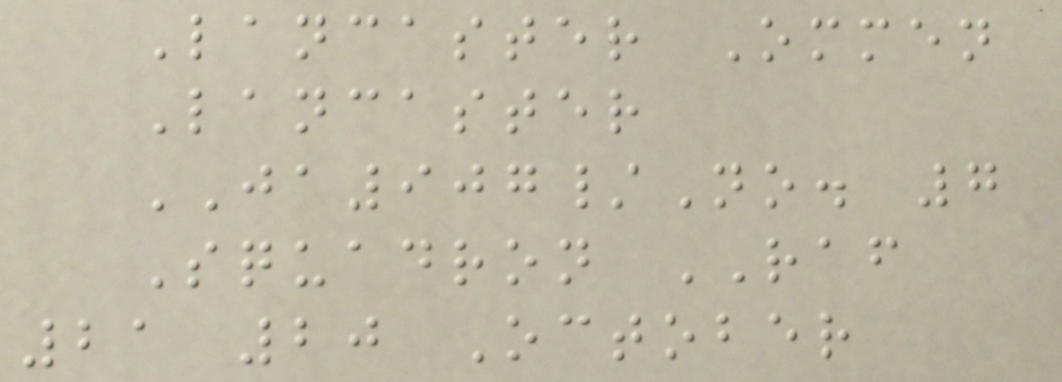Lancaster Ommen
Lancaster
JA907/No. 7
Squadron RAF
21 20 October
